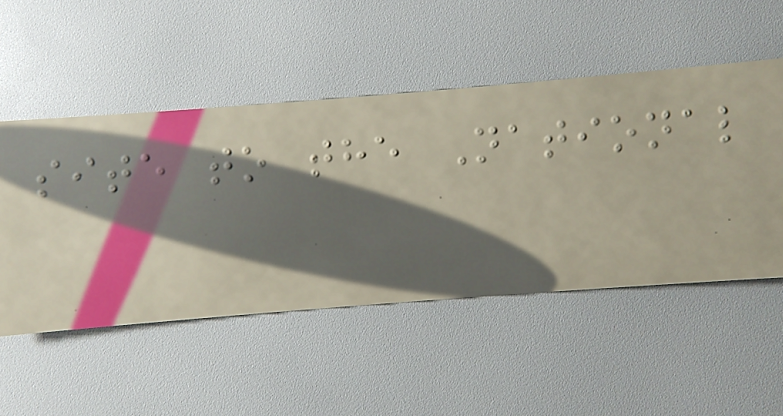site to the National
